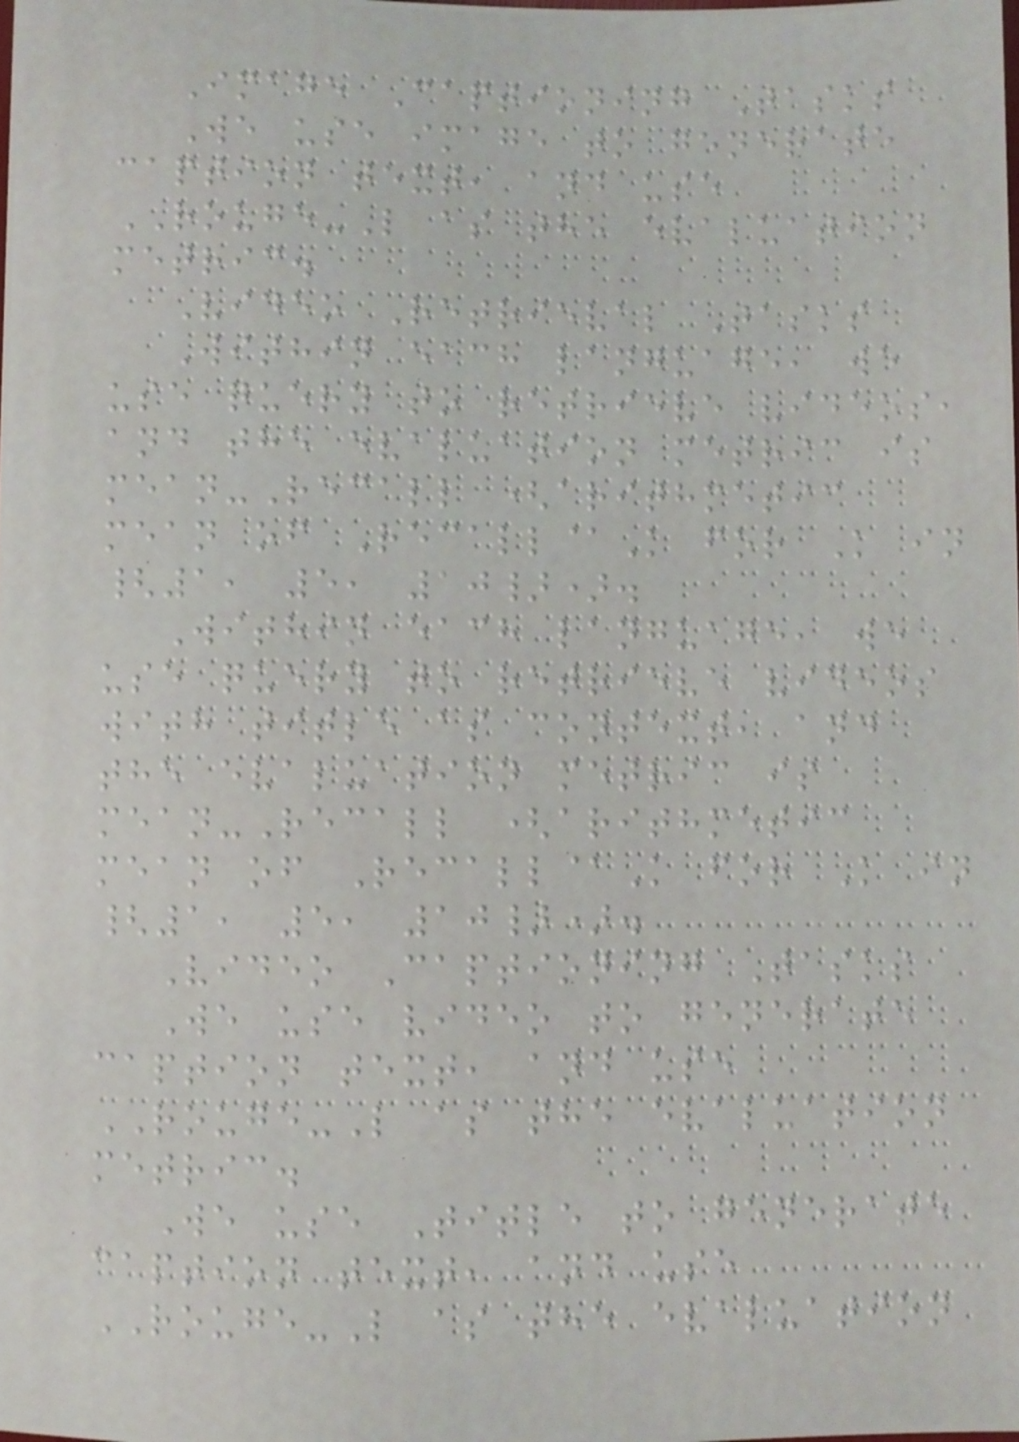Image Captioning Tasks
We use image to generate
caption text, and use
ROUGE-L as the evaluation
metric.
Video Retrieval Tasks
Within each language, we
use query to retrieve videos,
and the evaluation metric is
mean-Recall (arithmetic
mean of Recall@K for K in
{1, 5, 10}).
Within each language, we
use query to retrieve videos
with title as context, and
the evaluation metric is
mean-Recall (arithmetic
mean of Recall@K for K in
{1, 5, 10}).
Video Captioning Tasks
We use video to generate
caption text, and use
ROUGE-L as the evaluation
metric.
We use Title to generate
caption text, and use
ROUGE-L as the evaluation
